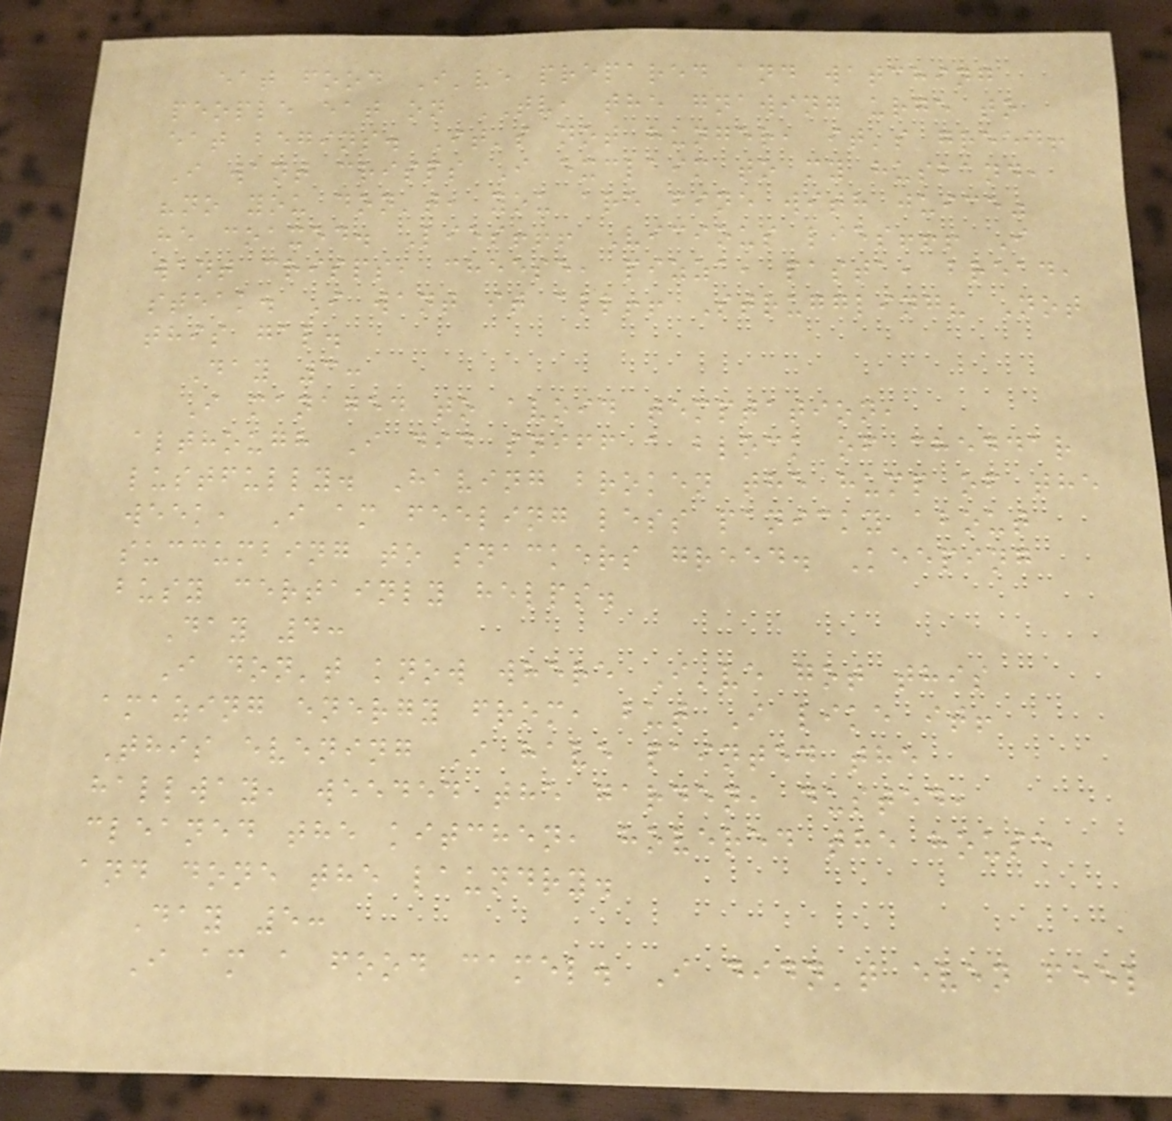eat food I've prepared and watching
people eat on TV, the gnawing urge to
eat begins. It's not hunger, it's greed!
I want crisps I exclaim to my husband,
"no you don't, you are fine with juice"
he coaxed. Lies!!! Vicious lies!!! I
want crisps, cheese, pizza, pasta, bread,
steak. I want it all!! Struggling? Not
this gal.
Day 3:
I managed to avoid temptation,
although I did sniff a block of cheddar
lustfully. Having broken the hump of the
week, I am feeling less panicky about
succumbing to snackers greed. Keeping
busy certainly helps.
Day 4:
I don't know where I've got this
amazing energy from, but I like it!
This evening I have painted the
hallway, weeded the garden, dusted,
cleaned the kitchen, hovered the house
and done the laundry.
Day 5:
I am a food camel. I didn't even feel
